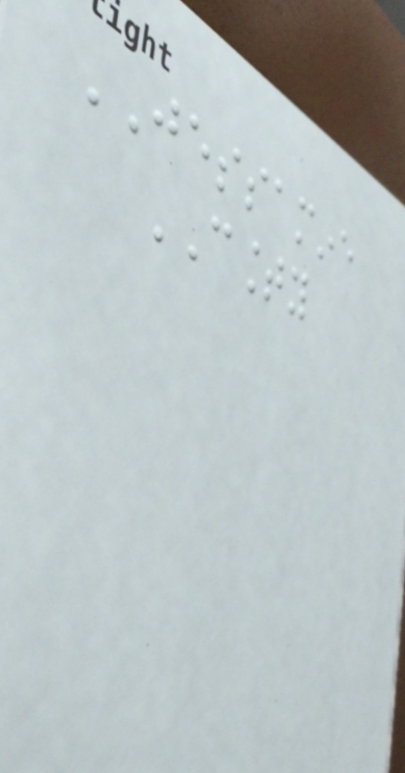JESSAMINE
COUNTY
